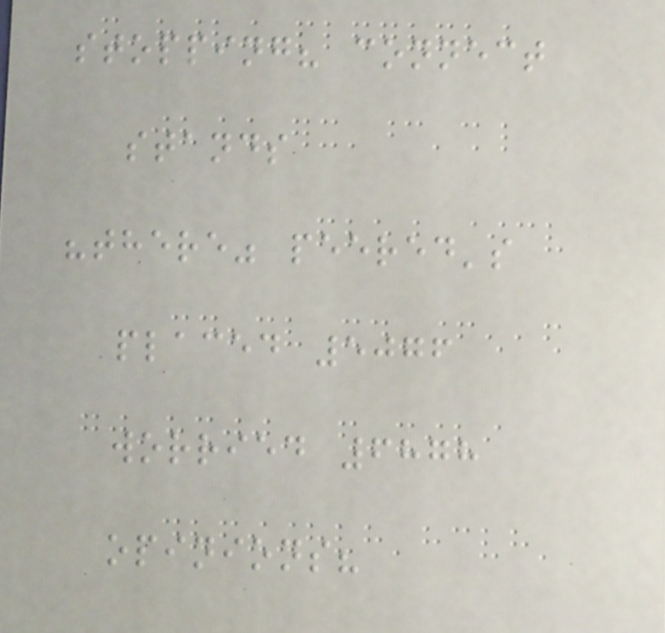stopping? connect
stands
"there" peered's
placed 5076
worried 6878
opinions?
